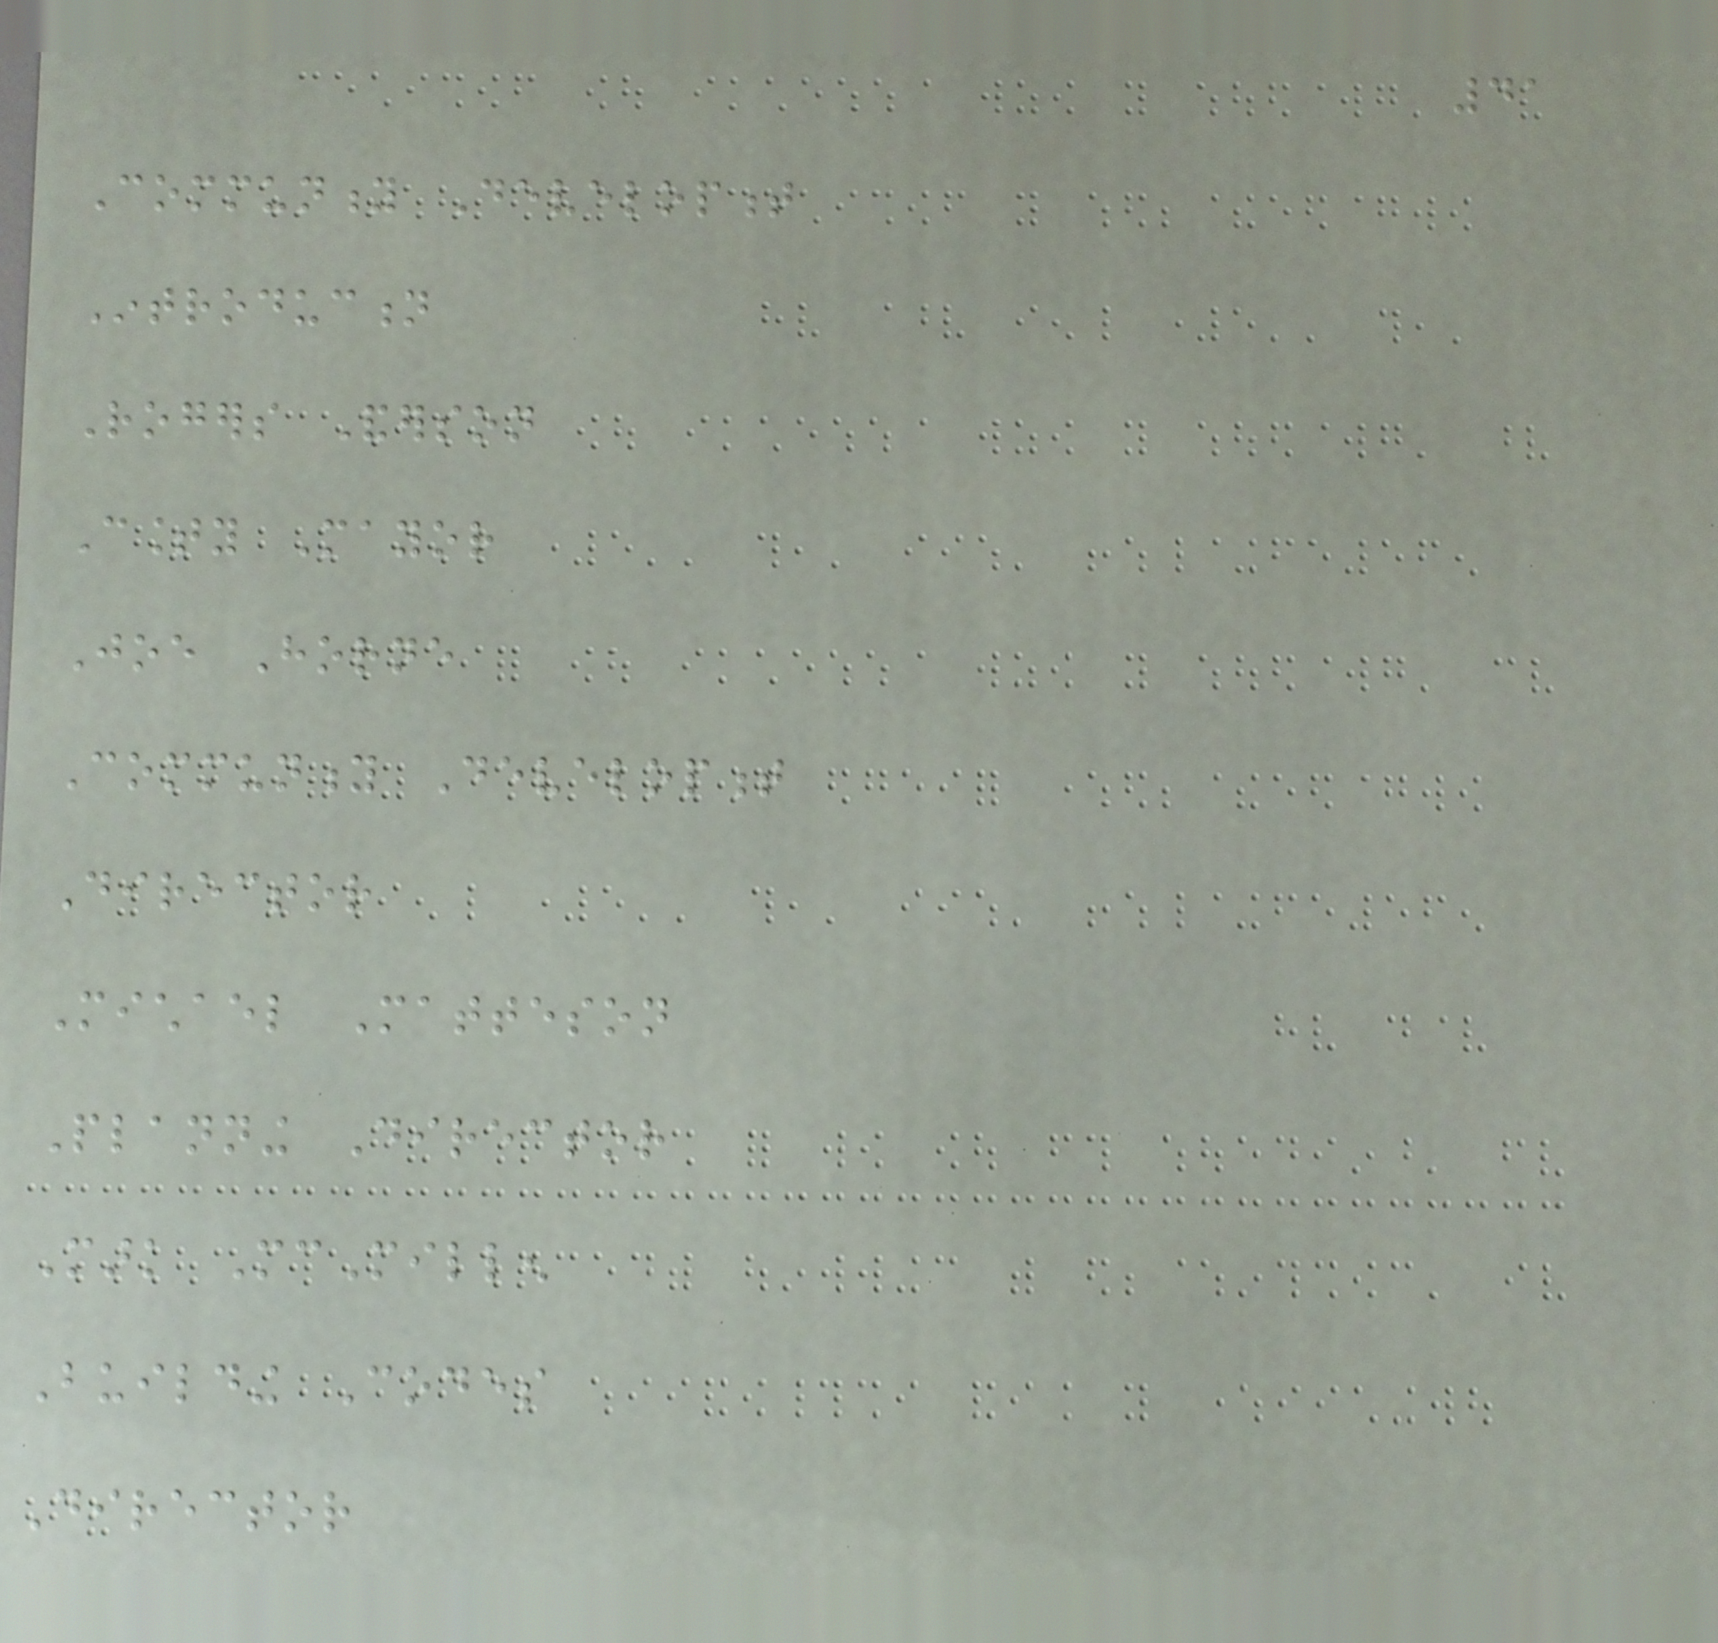41
Community Development
Introduction
Rogers Anderson
County Mayor
Joe Horne
Community Development
Director
Michael Matteson
Planning Director
Mark McMillen
Building Codes
Director
